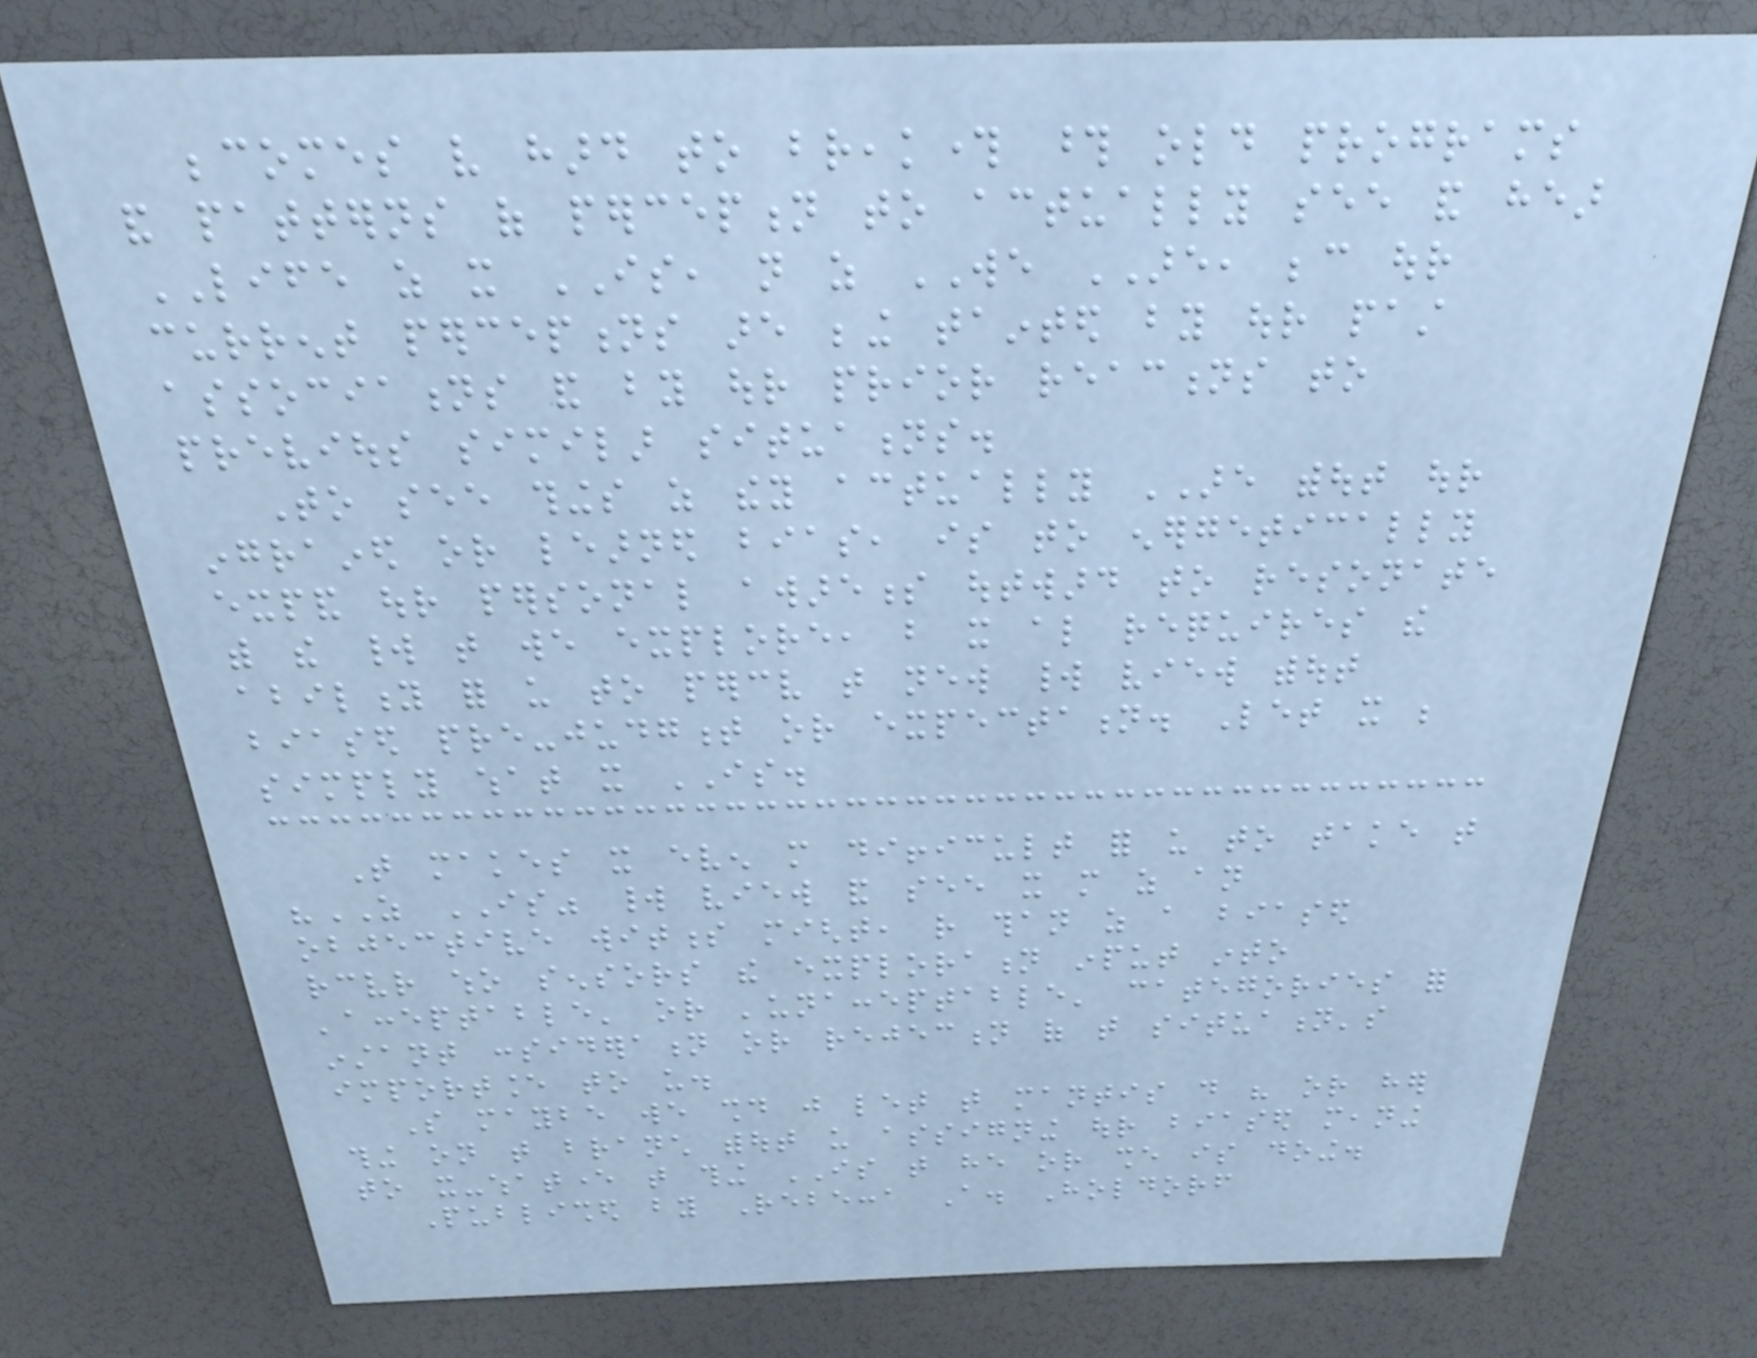becomes very hard to breakthrough those old programs
and patterns of perception to actually see and hear
LIFE as it IS, not as WE ARE, because our
current perceptions are being tainted by our past
associations and by our prior reactions to
previous similar situations.
To see things as they actually ARE without our
ingrained or learned bias, is to energetically
expand our personal awareness outward to resonate
with the world that we explore, but it also requires the
ability for us to perceive that new world view without
biased pre-judgment or expectation. Let it be
simply what it IS.
That makes it even more difficult for us to take that
"AS IS" world view and see it more as an
objective witness might, rather than as a biased
receiver who sensors the exploration input into
'acceptable' or 'unacceptable' categories for
instant consideration or rejection of that situation's
importance to us.
So maybe we should just let that mantis do his or her
thing on that branch without us assigning our biased meaning
to it-whatever that thing IS that he or she is doing.
Published by Rebecca A. Holdorf
